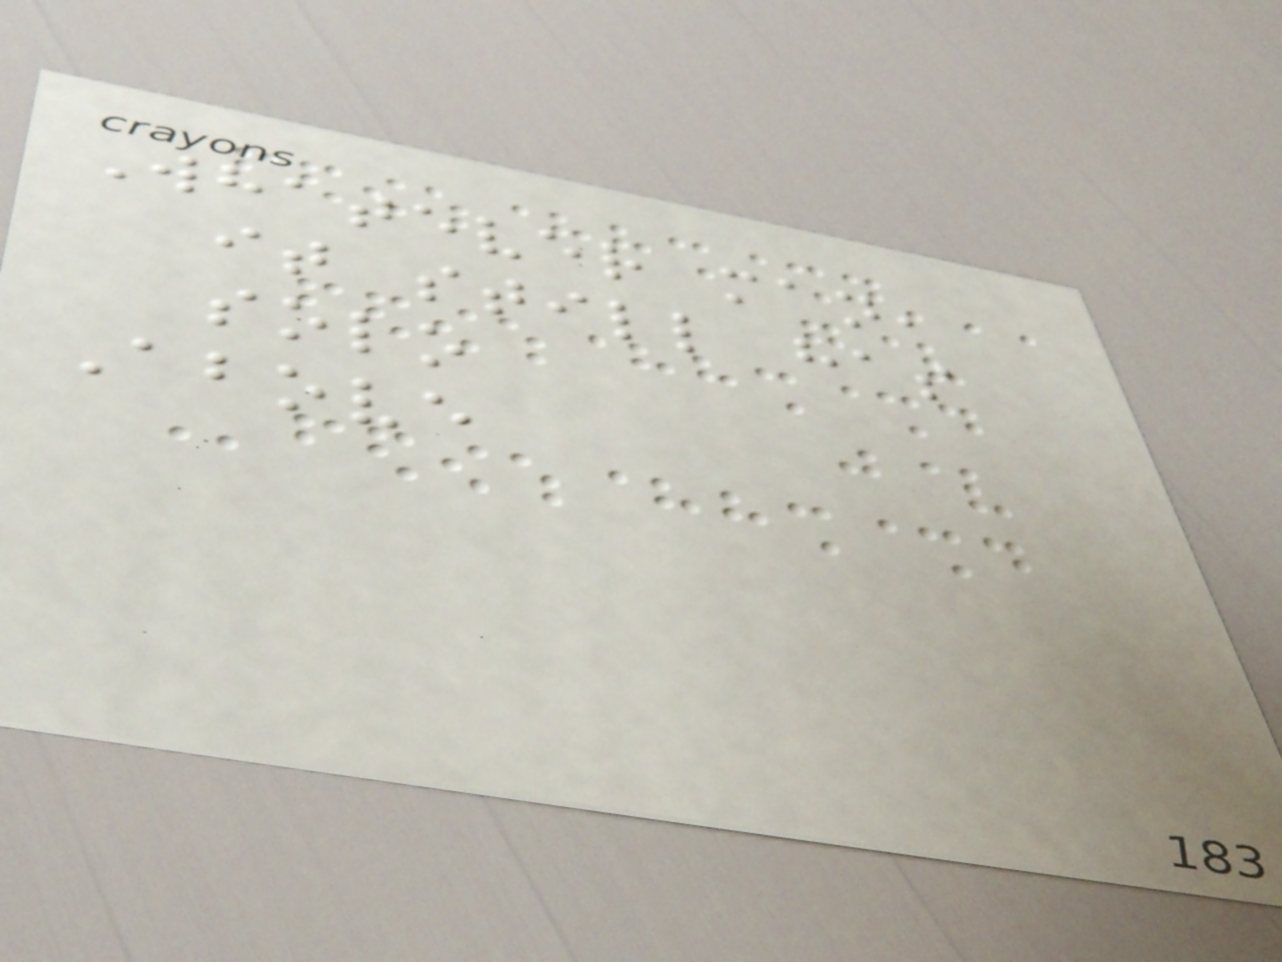Whatever man,
it still has
solo
Above
